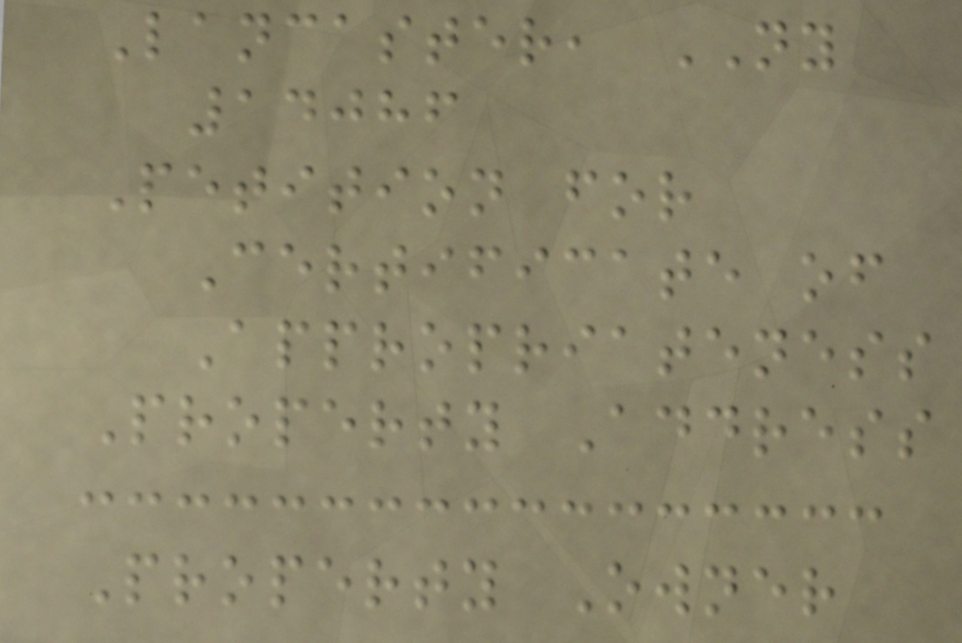Lancaster, NY
14086
Petition for
Certificate of
Appropriateness
Property Address
Property Owner
